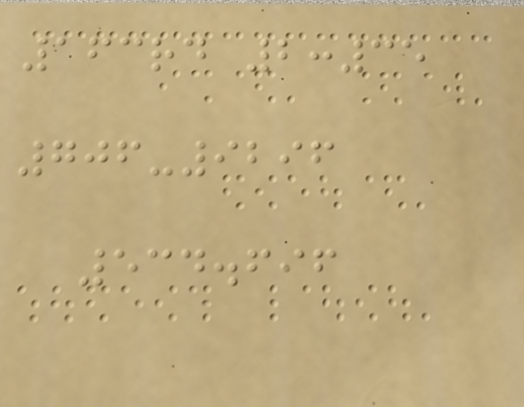163rd 2:35
706-9296
534.696
